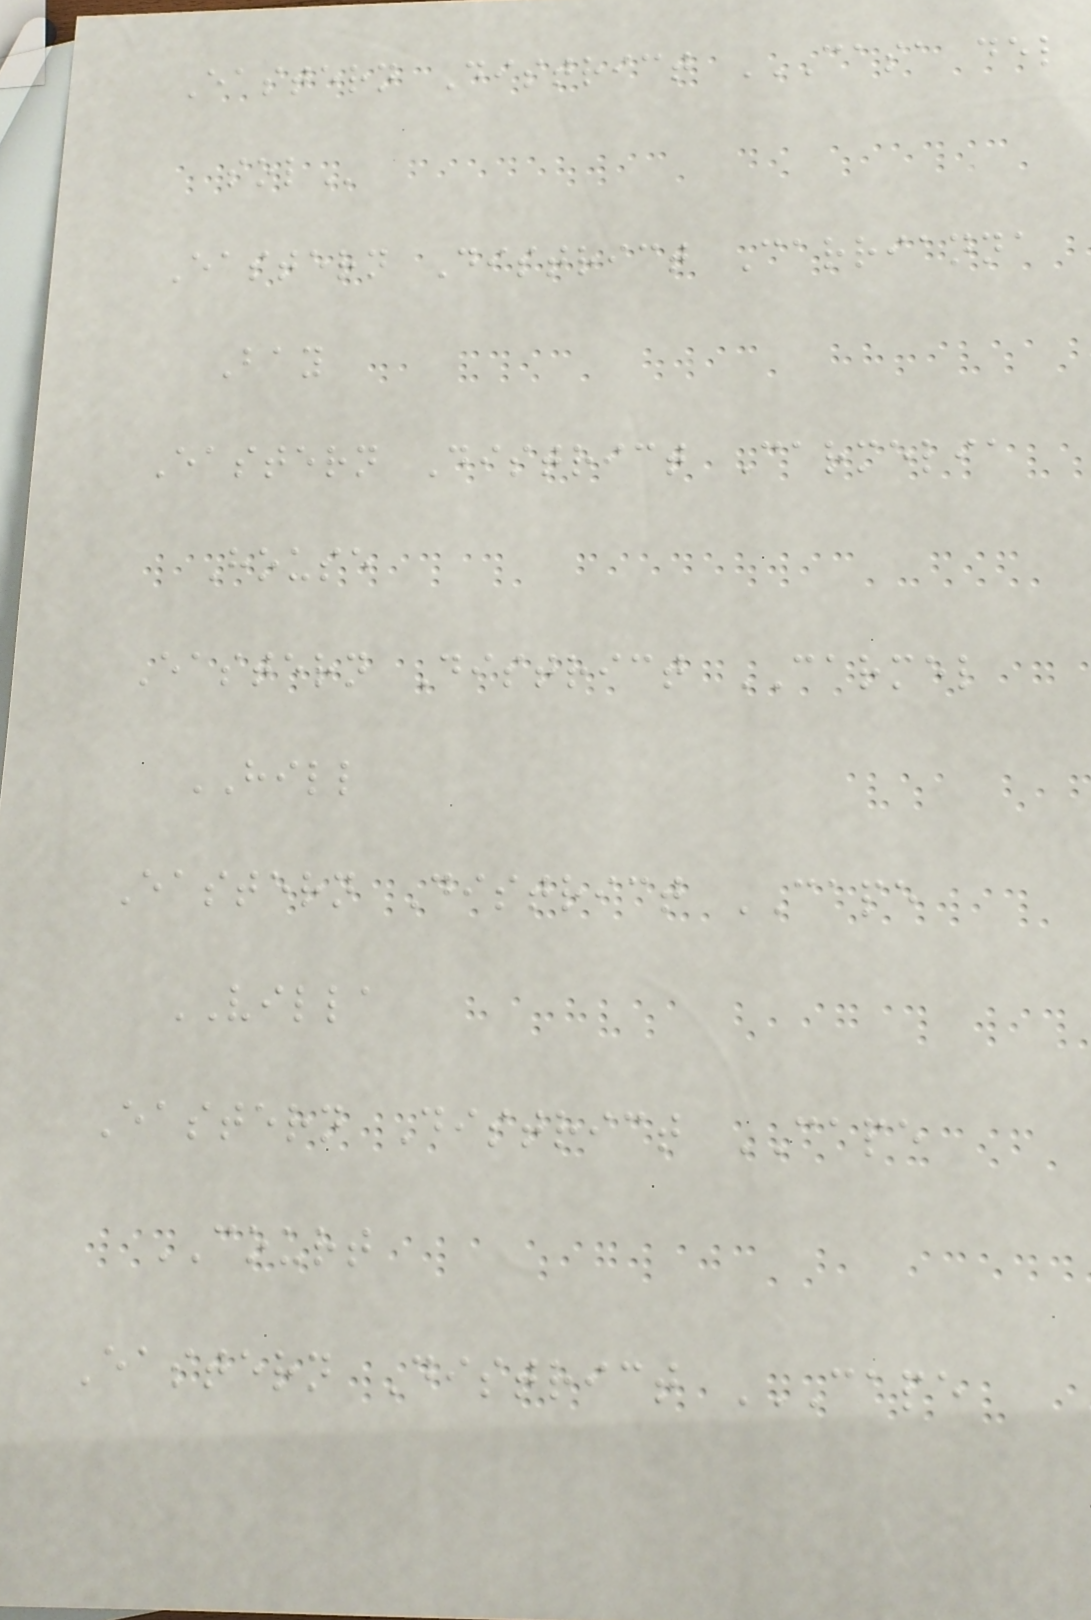Eastern District CASA DEL
SOL
Eastern District Carrianna
Bay
Eastern District Carmelia
House
Eastern District CARMEL
HILL
Eastern District CAPE
VILLA
Eastern District CAPE
COURT
Eastern District CAPE
